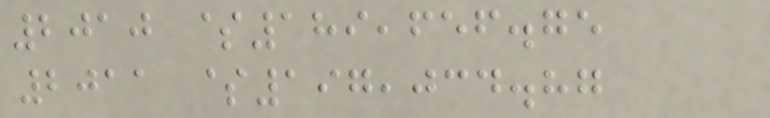2010 $189,656.75
2011 $197,034.87
